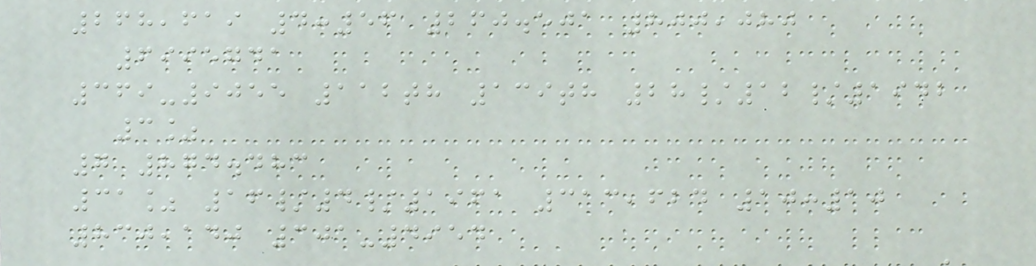268,619 4:56 260.501 800,080
6995741
369-9055 112th 139th 28/12/1942
3%
7 874.483
31% 16/4/1961 313,624 10:10
830,140 301-4954
